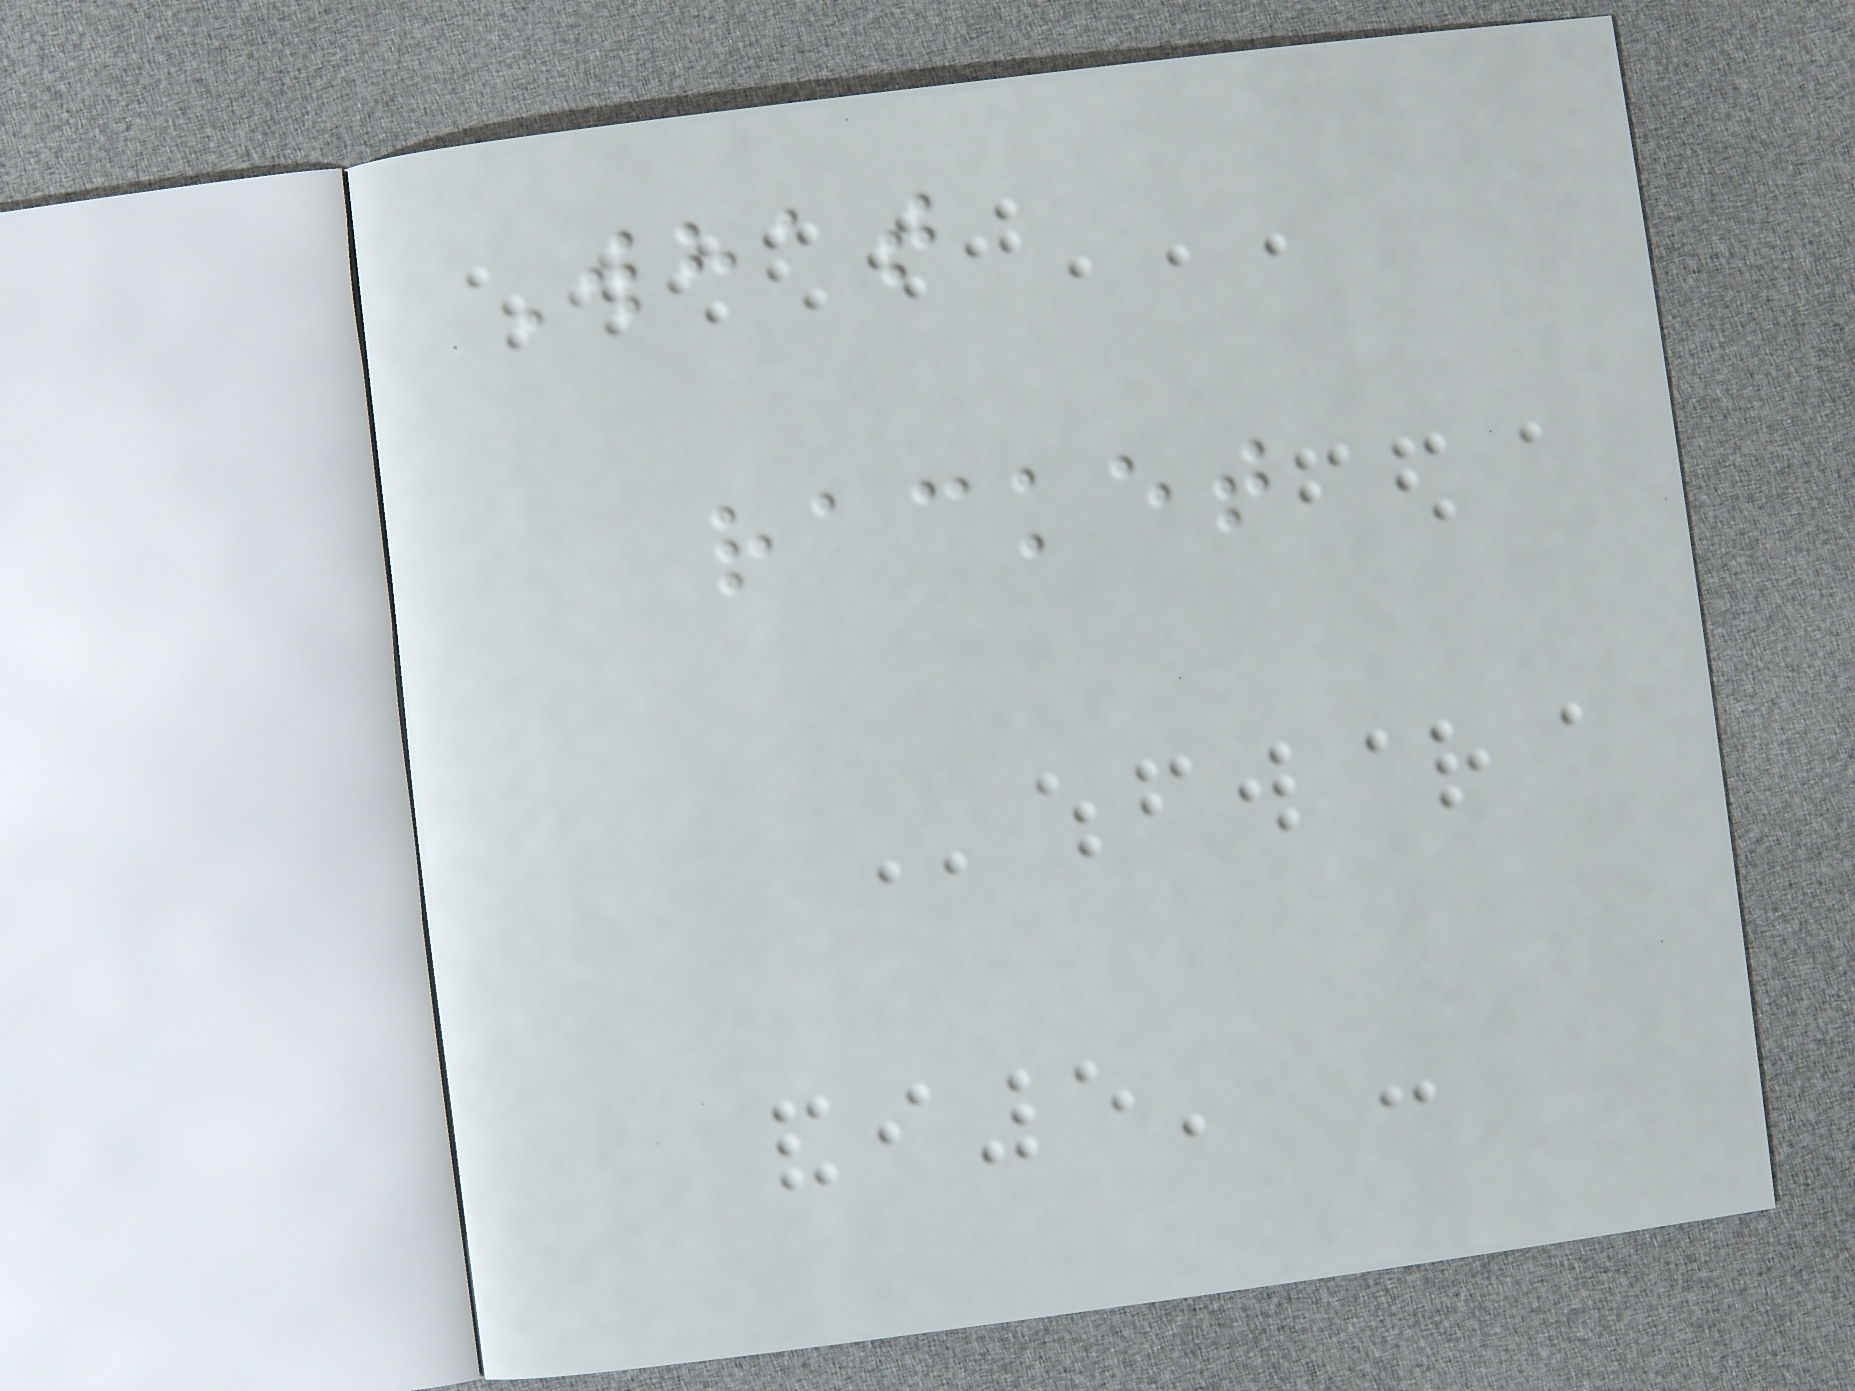What
racket
